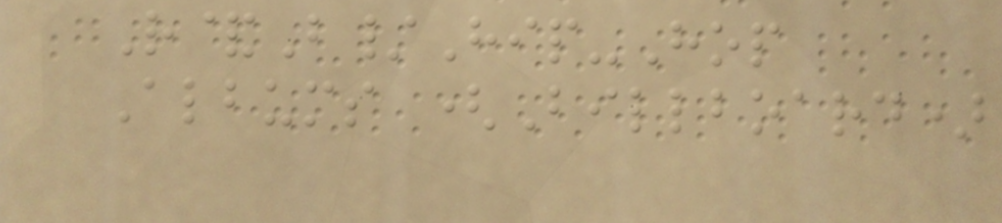R&B/Hip-Hop
Albums (Billboard)
